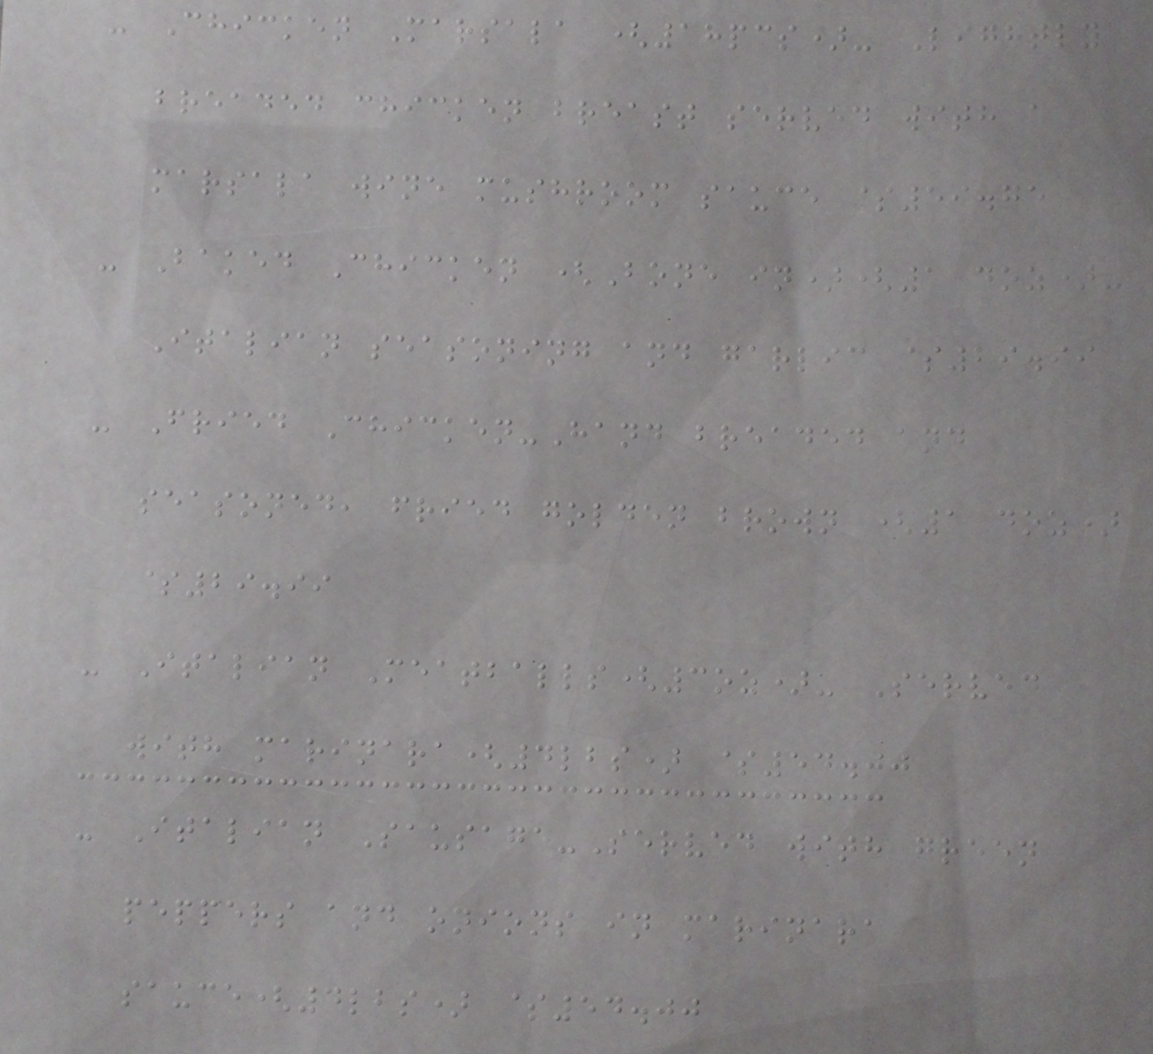- Chicken Marsala (18pcs)- Lightly
breaded chicken breast served with a
marsala wine mushroom sauce $59.75
- Baked Chicken (Bone in)(1 doz)-
Italian seasoning and garlic $29.99
- Fried Chicken-Hand breaded and
seasoned, fried golden brown (1 doz)
$29.99
- Italian Meatballs(3oz)- Served
with marinara(4lbs) $54.00
- Italian Sausage-Served with green
peppers and onions in marinara
sauce(4lbs) $54.00
